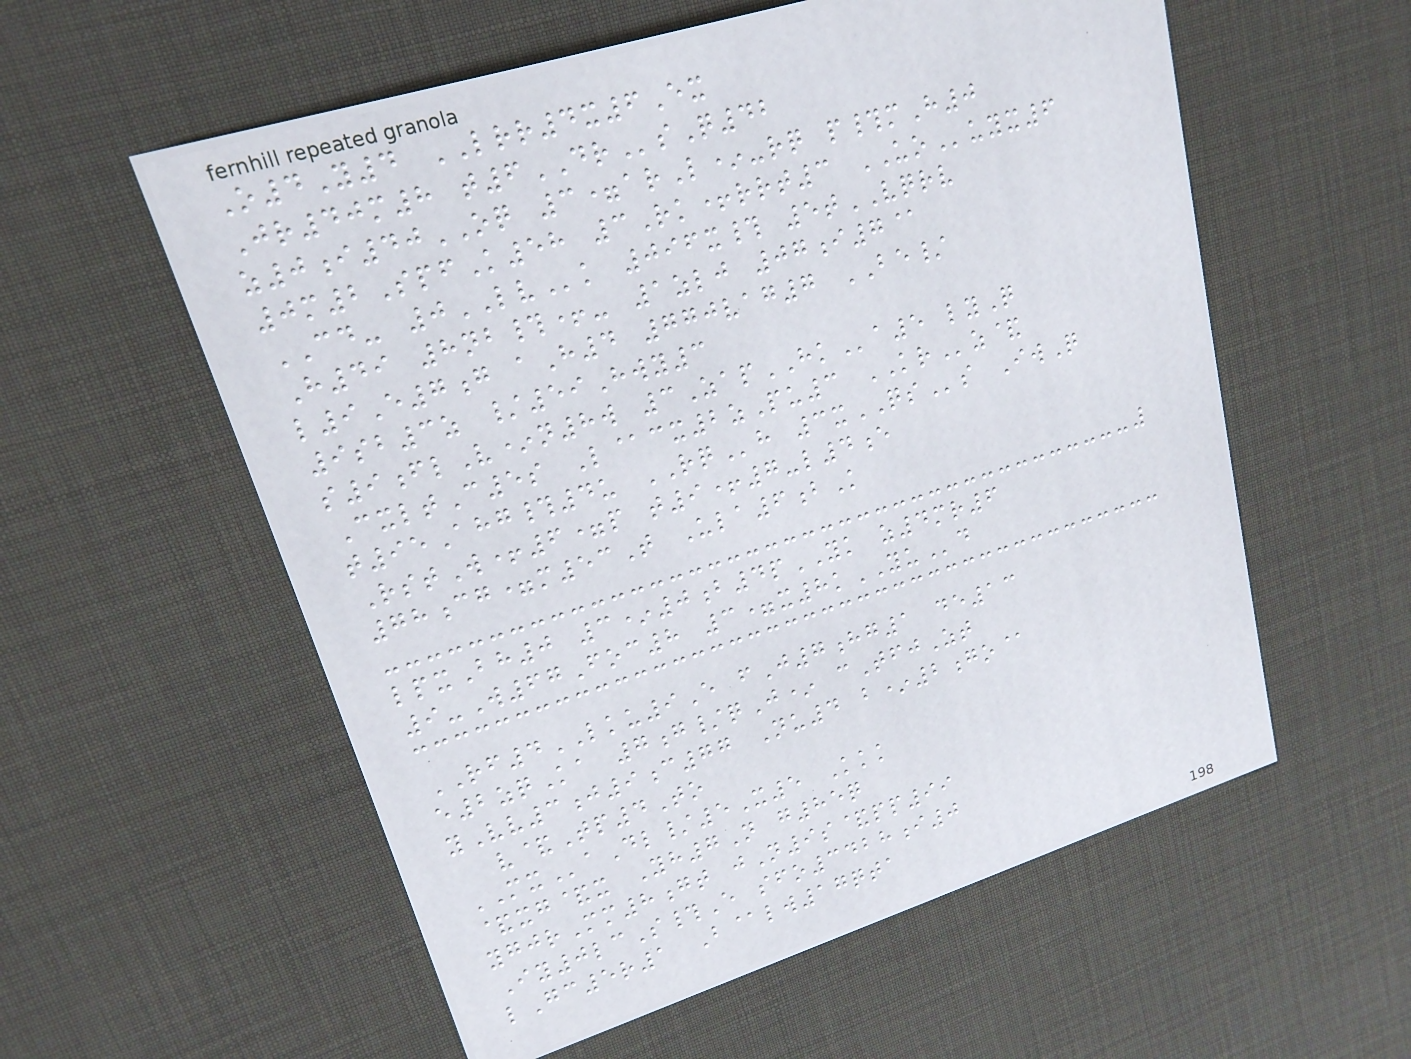O4Y4 LRR4x6Ex
Jr40m8 t6DRsQ42
z0i40OQ 3=arL*-rq p#mH0
0m2SpfK58 3Rk+rrt3 UOuyx6
CD- 0LVk 096x# 5tVQRV
H49 8nb#+- 1zlj 07i7@
l9E7g aH4 770vag7 BE/
9sb3z /59Hwy3
s9flV*n8w 3ZapHKa5 lyQ
CxltC5s L@cx2zPu3 KRz&
t95Ahg#4u RQh 3xQSs IwQ
RstW+6=p t9+7-l4e
78cg=m53T Ula6bK
lpxBh0 3*0b4pYK z4mr6
9-W67Foc8 3=x8kYUd
RF4LKU9E fJ7hg1 de13
e2zqKa 7g/qJ* cTfjZt
yVv3j9c77 Nu4 b*2go@
v&Tp4To
MXaDl/5X5 Kkk
&xg&x Yh7N g85q
ygjrMm8gt jN9s&pp99
Iy0lcS#E sfo3428i0
lGc5r1 B@lw17qta
